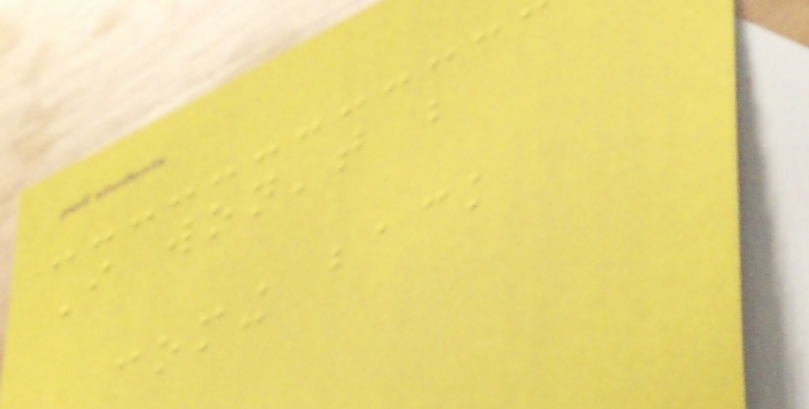I won't be
coming back
